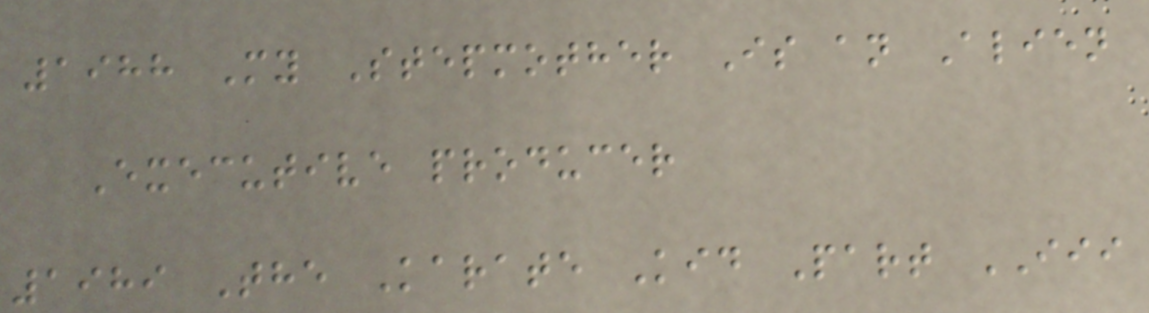1988 My Stepmother Is an Alien
Executive producer
1989 The Karate Kid Part III
